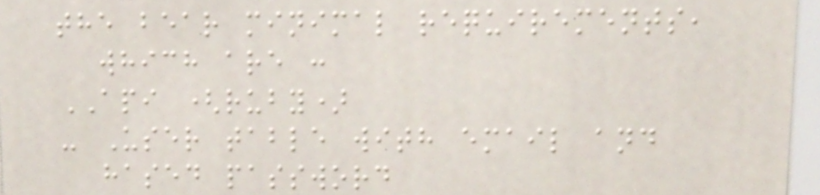the bear minimal requirements,
which are :
API (ruby)
- User table with email and
hased password
